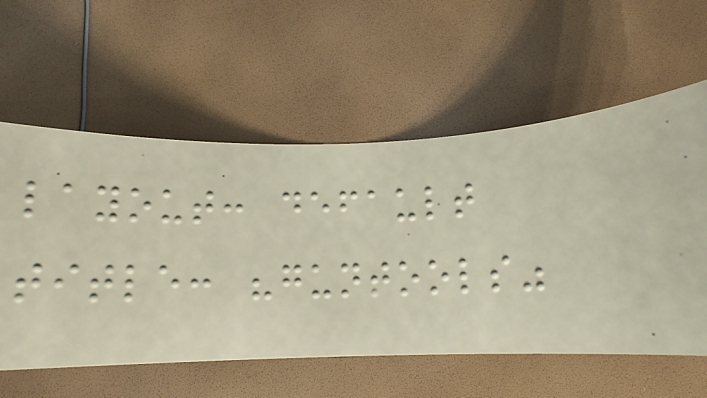layout: default
title: "guntools"
